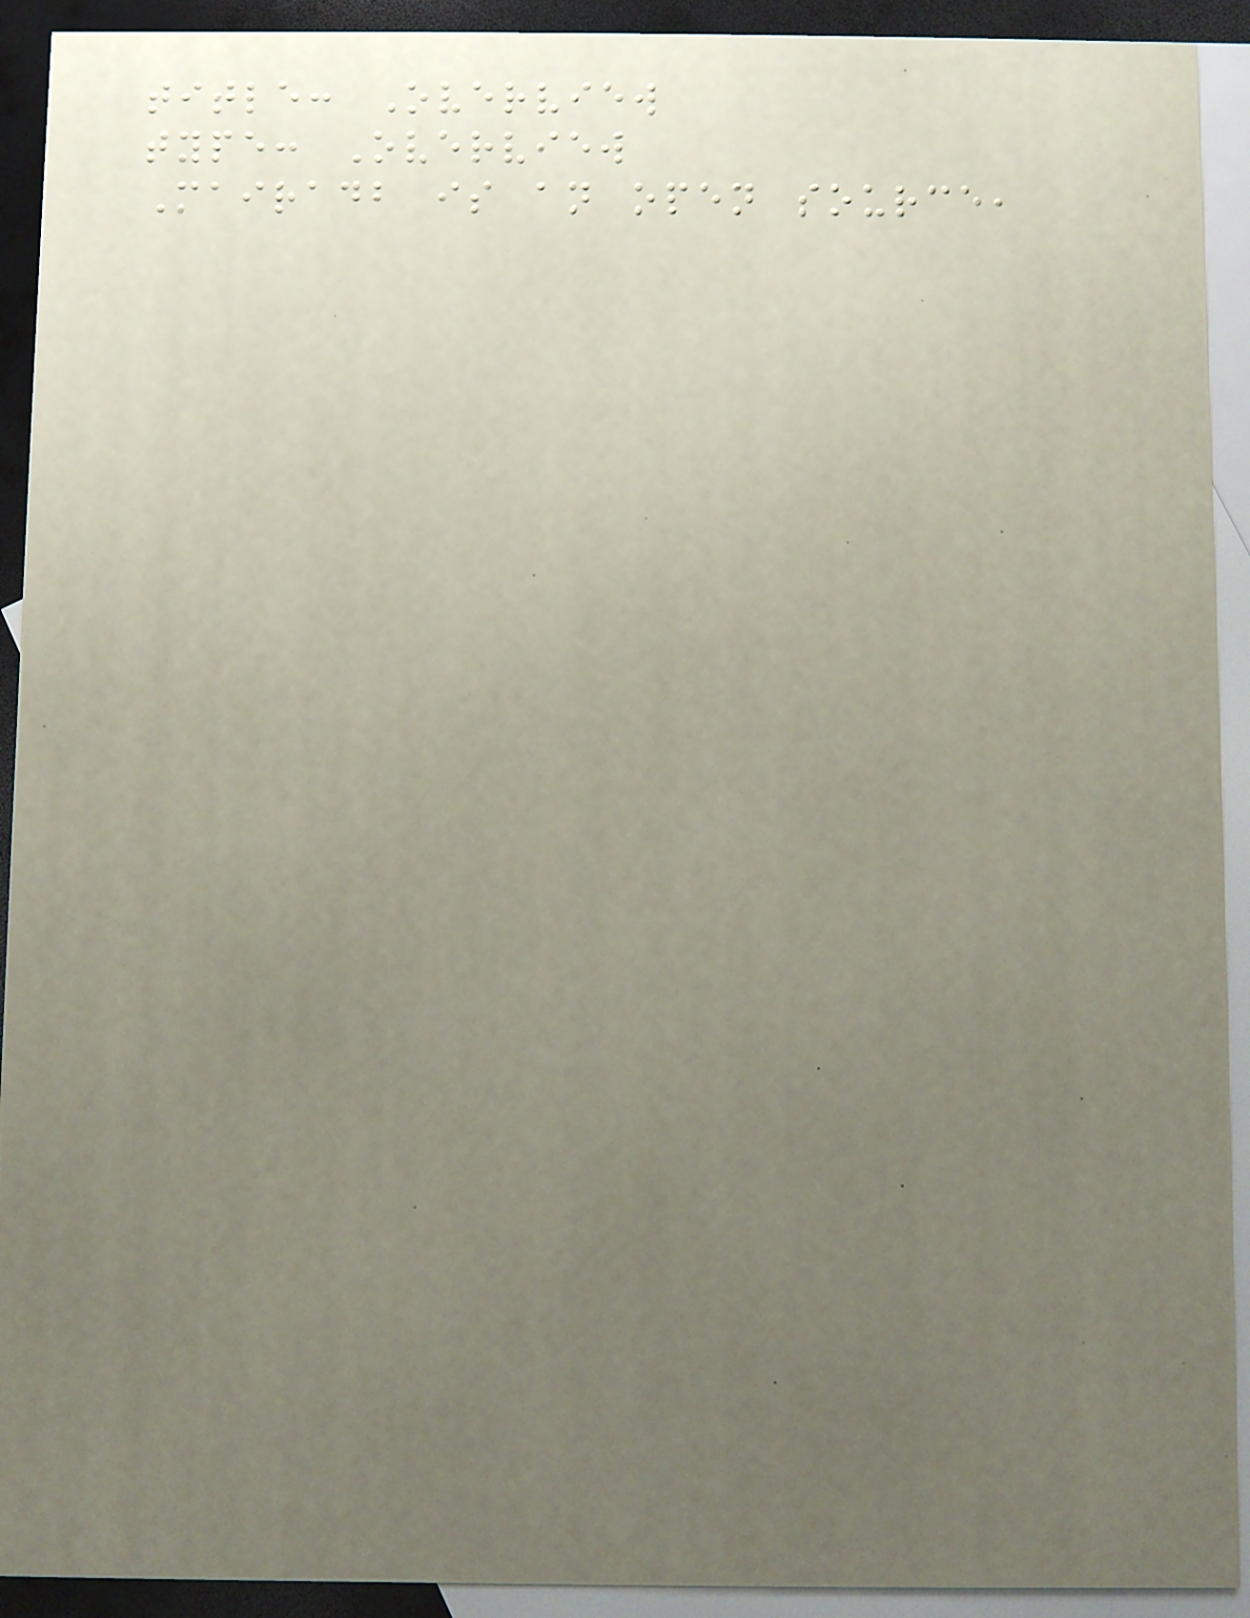title: Overview
type: Overview
Mairadb is an open source,
